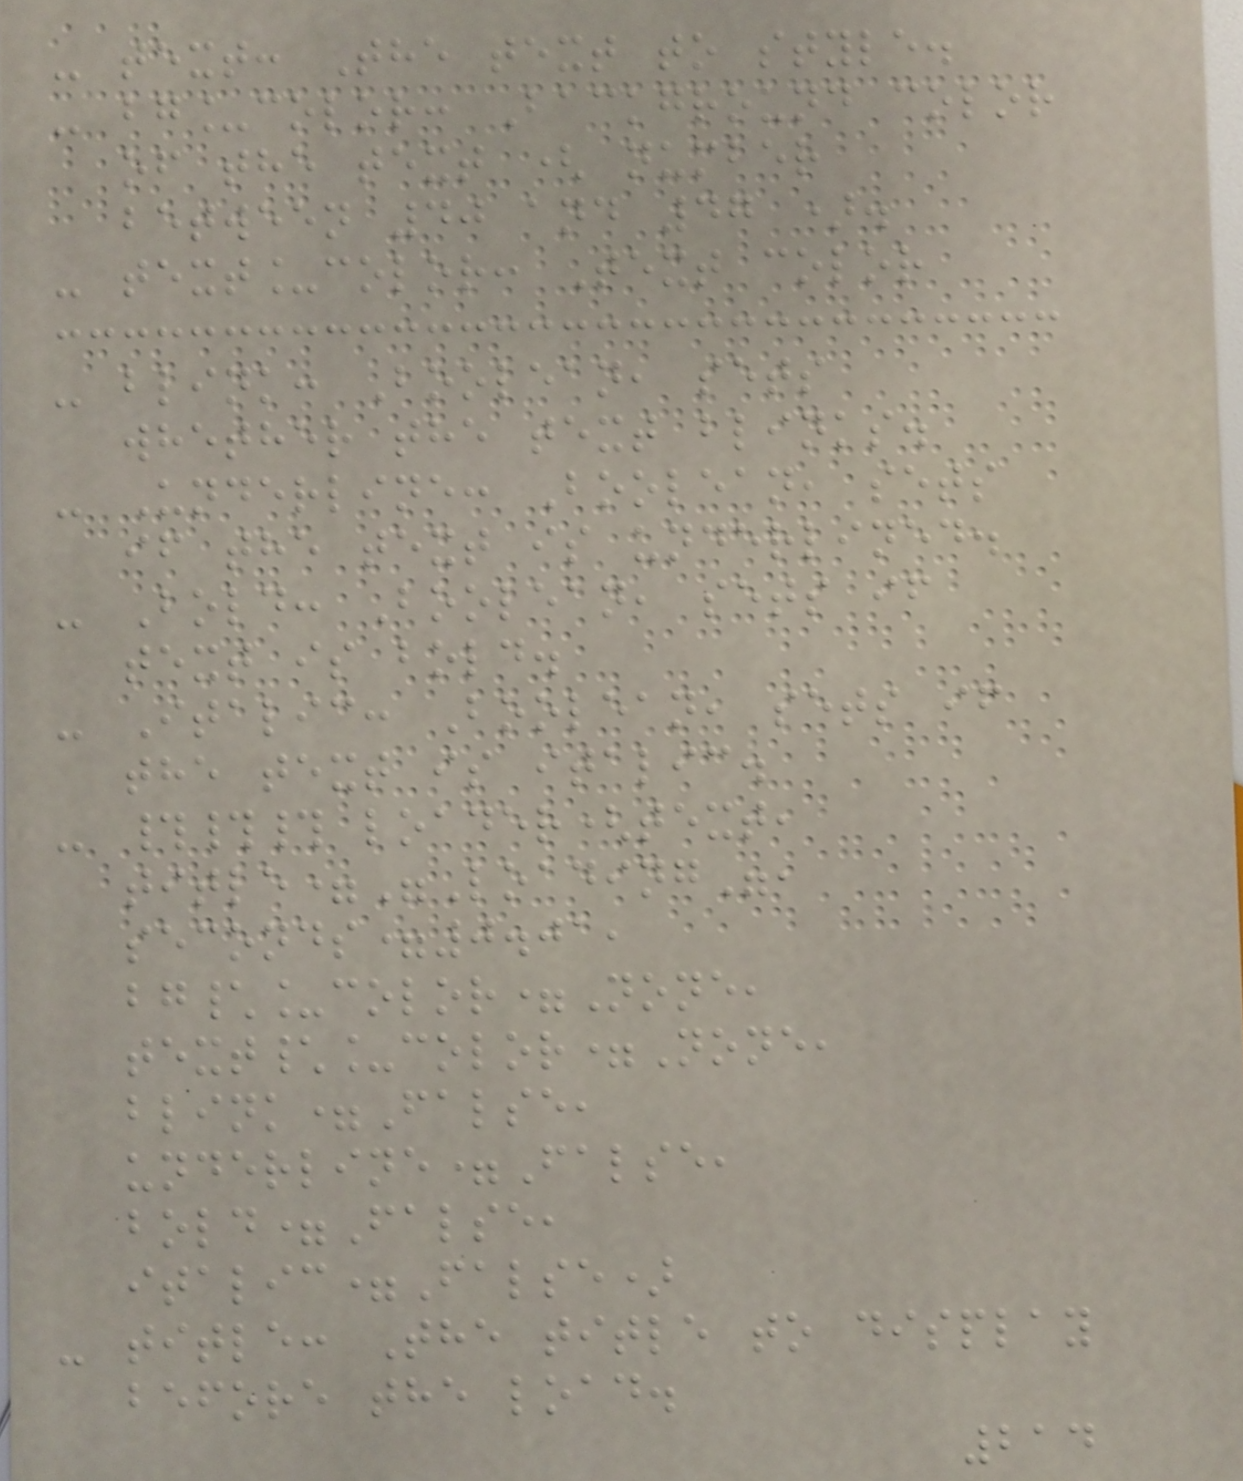- text: The text to style.
- bg_color: Background color
of the text ( number
between 40 and 47 ).
- text_color: Text color
- blink: Boolean, sets
whether the text blinks.
- Underline: Boolean, sets
if the text is underlined.
- Bold: Boolean, sets if
text is bold.
- Italic: Boolean, sets if
the text is italic.
- ### loader(text,
title="Loading",
seconds=0.01,
bg\_color=None,
text\_color=None,
blink=False,
underline=False,
bold=False,
italic=False)
- title: The title to display
before the load.
214
